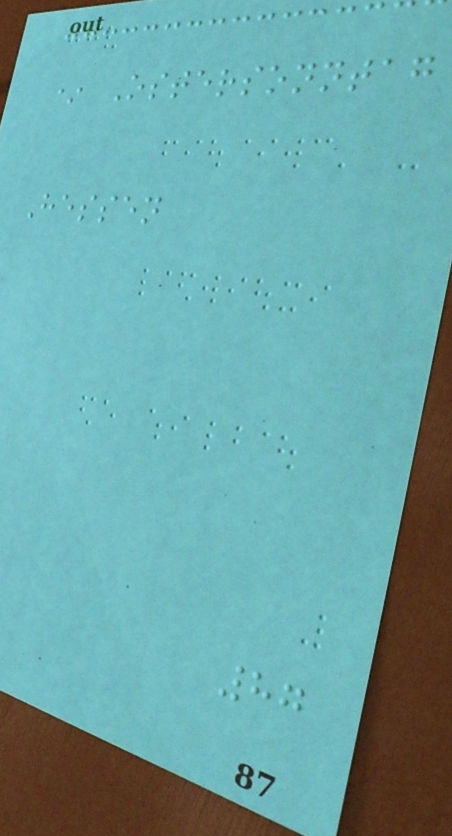* Ostersonntag
Hessen
87
